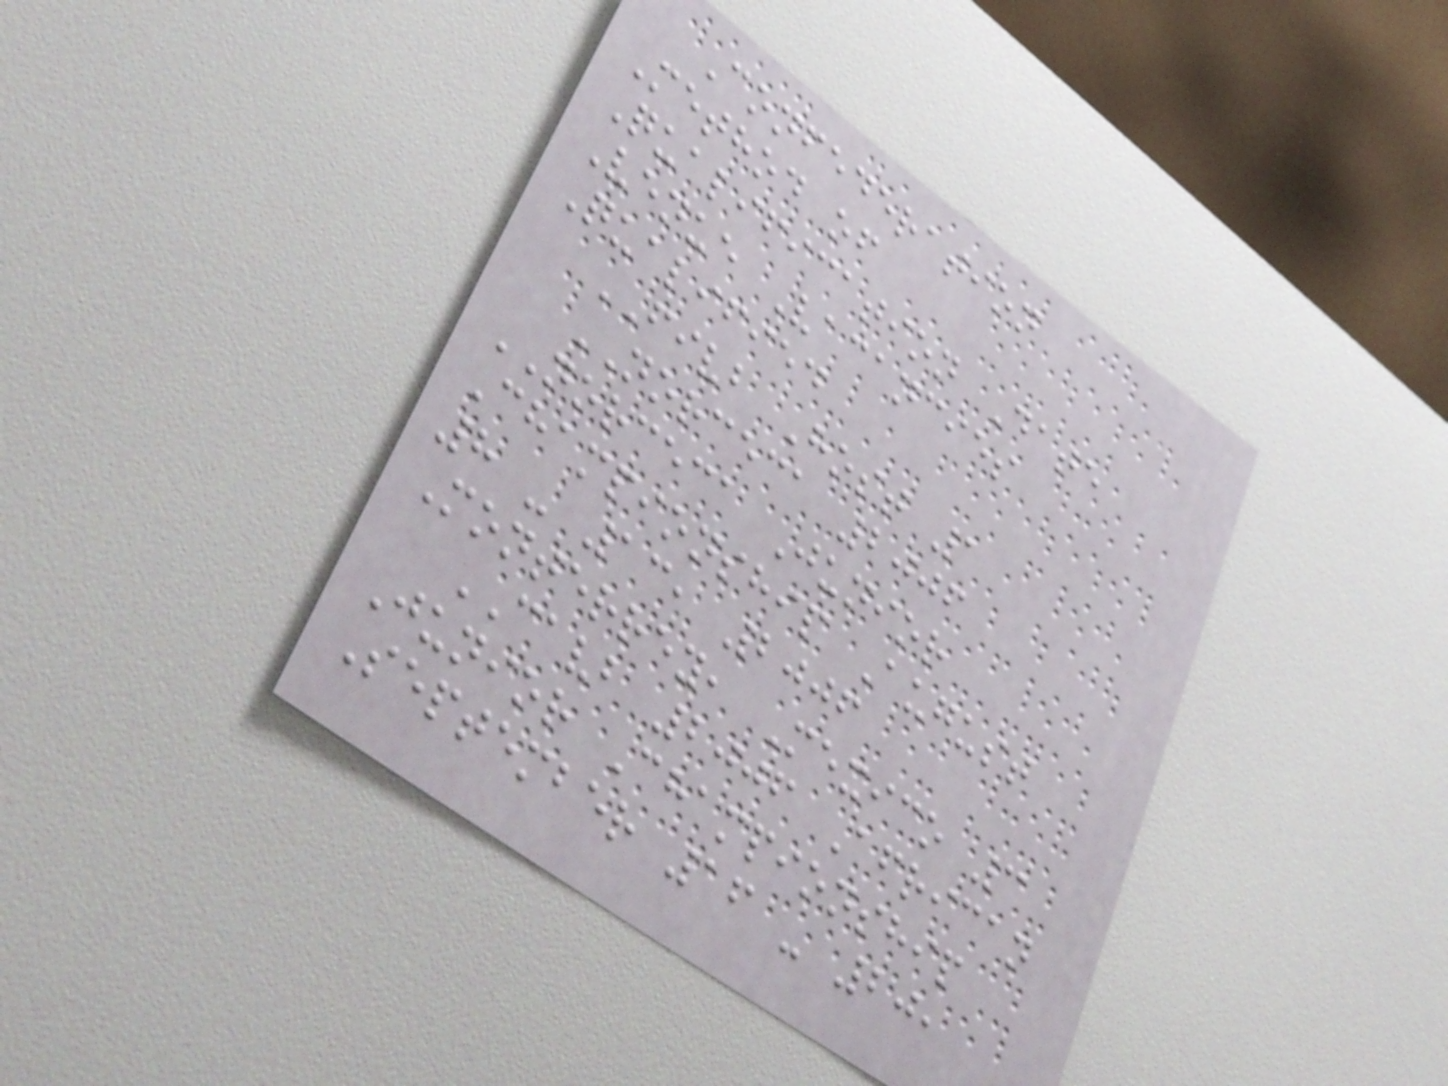Confederation
Method of
Qualification Date
Venue Vacancies
Qualified
FIVB Host 1
NORCECA 2006
NORCECA Junior
Championship August
8 - 13, 2006
Monterrey, Mexico 3
CAVB 2006 African
Junior Championship
September 16 - 20,
